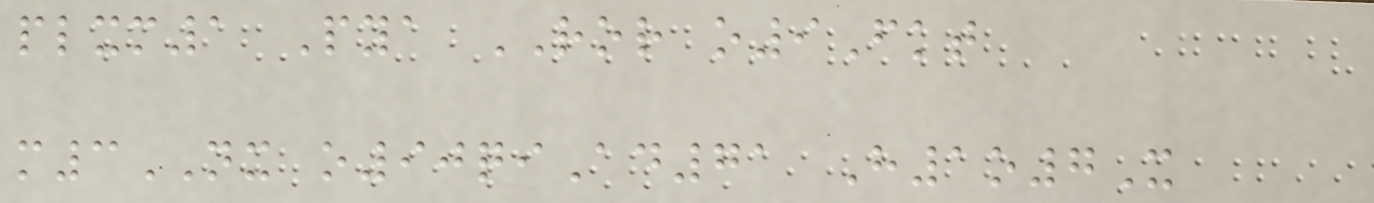plxm1 Pya ROR o9Fkt
m3NX o90qiAd71 H1o7X
